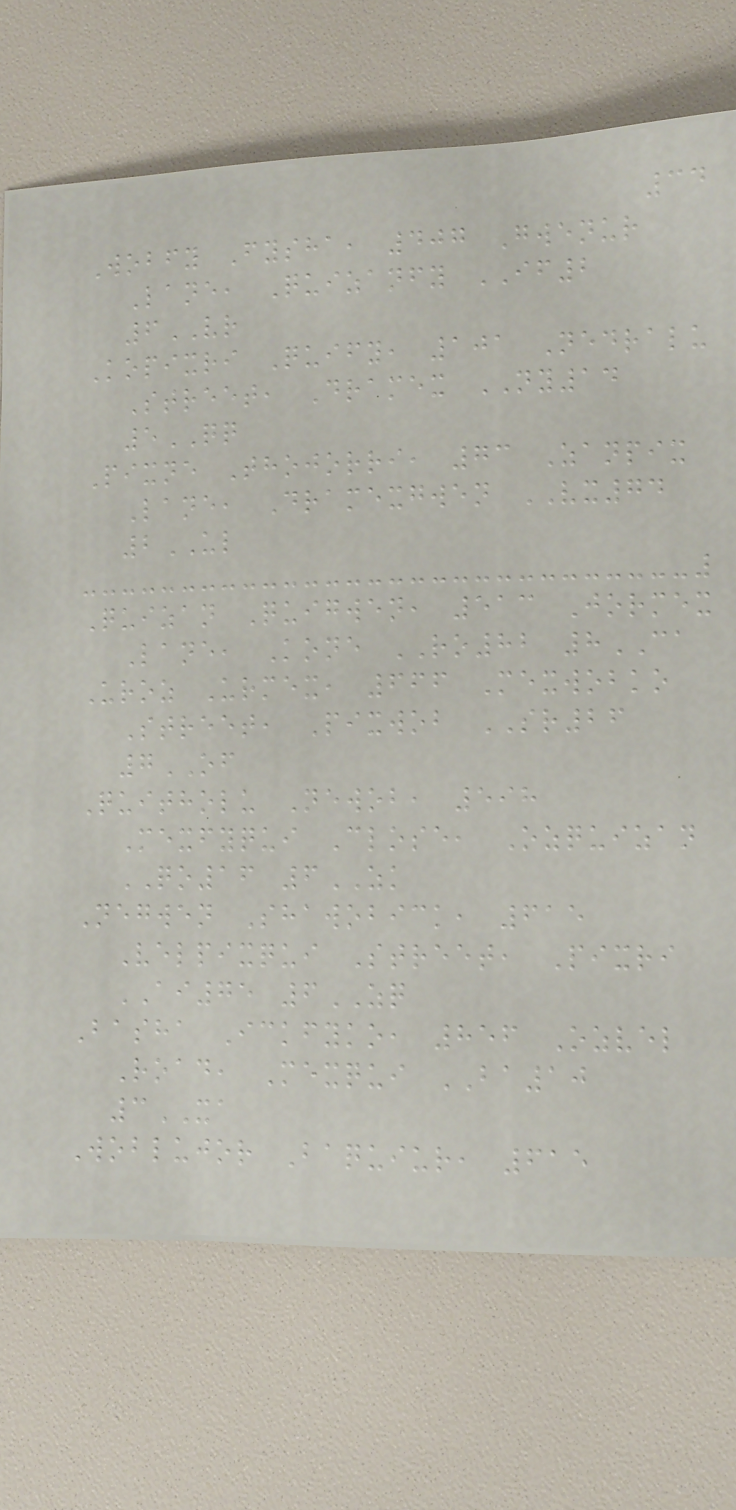34
Wobfy Fysha, 407 Gwenur
Lane, Quizanfy IF2
6VR
Kopixri Quify, 101 Nedralu
Street, Dramex NY14
5QQ
Pixne Thojorri, 73 Zanpix
Lane, Dramexgwen VX74
2UL
Quizan Quigwen, 513 Jormex
Lane, Kone RO82 8CA
Uroz Urmex, 666 Mexwobko
Street, Pixwob SR26
7OF
Quitholu Newob, 598
Mexfyqui Close, Ozquizan
QO16 6ZK
Negwen Shawobick, 615
Velpixqui Street, Pixri
AI75 6ZQ
Basha Ickfyko, 856 Ozvel
Road, Mexqui BA10
3XA
Woblujor Baquiur, 615
